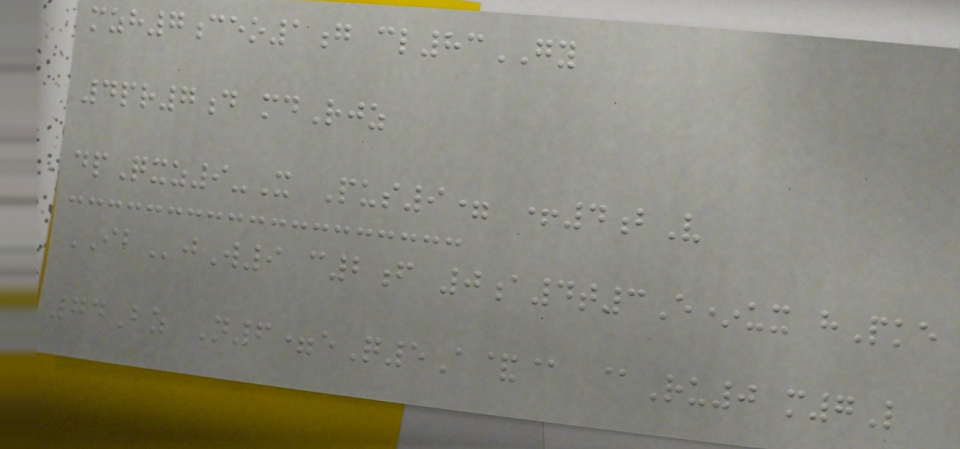mzh7ceo1g cl83GY
4pr7d mdRjz
dpQxz9-X Pus9= +4bV
IBjW9 c2f 0a4t3E*ux hPke
74Bz N6=eQ5A&@ @Ru0 m7L
